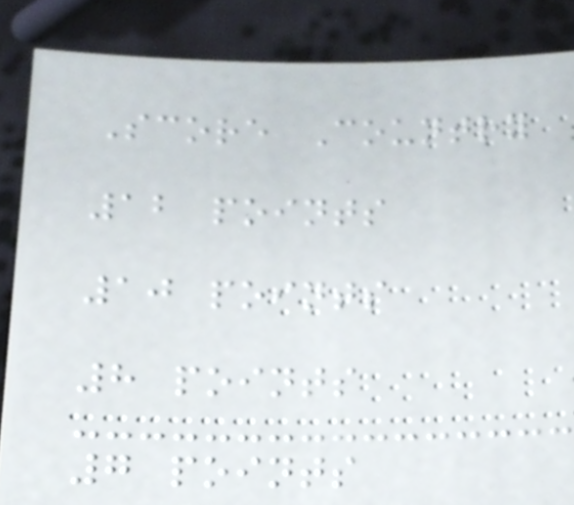Score Country
12 points
10 points
8 points
7 points
